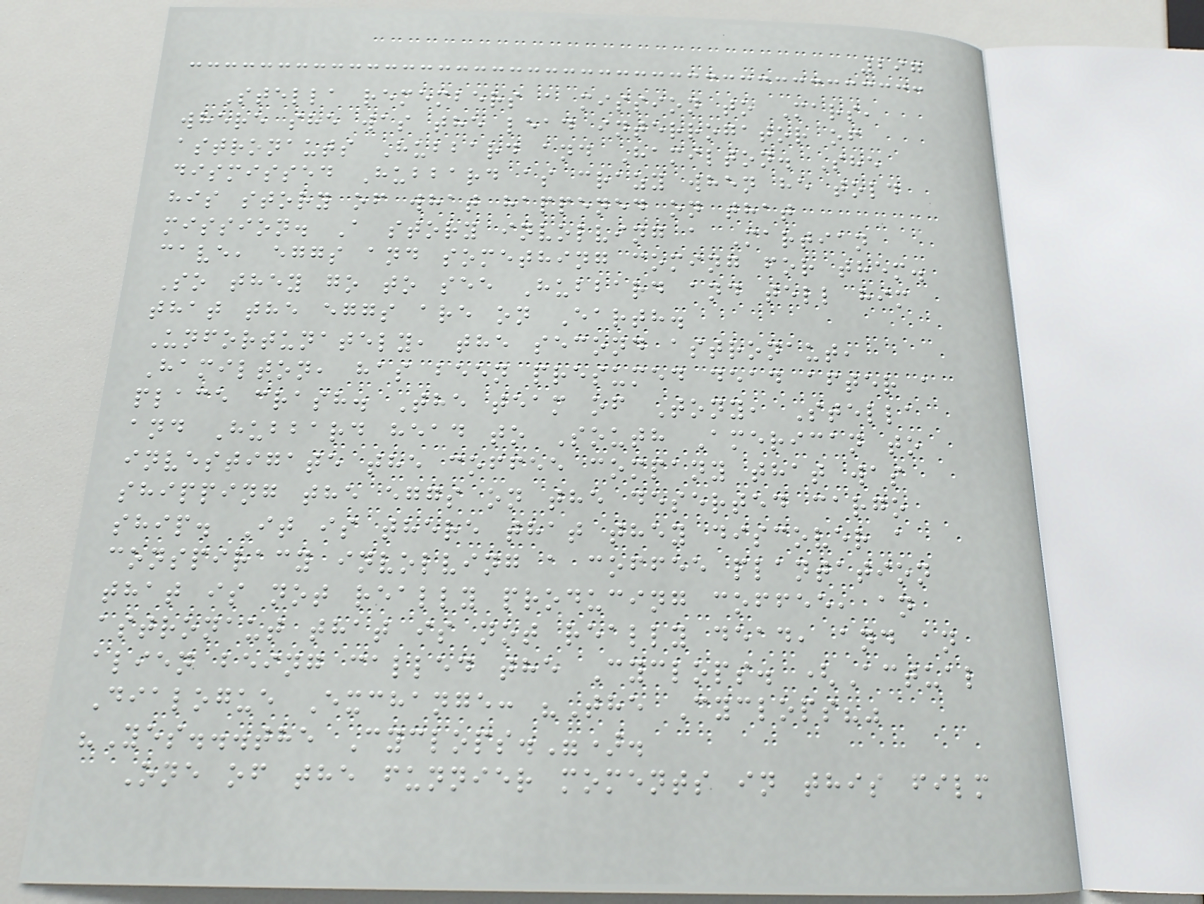297
Stella remembers a mission to Mars,
where she was the lead interrogator of
astronauts Hubbard and Hamilton. She
dismissed Hubbard as crazy when he told
his story of what happened on that
mission. A story involving a Martian
cave, eggs and something coming for them.
So they go to see Hubbard and tell him
that the eggs are on Earth.
Unfortunately, the second astronaut,
Hamilton, has been presumed dead after a
place crash. The team of Tony, Stella
and Hubbard head to South American to
investigate the coffee company that was
shipping the eggs on the deserted cargo
ship. It is there that they discover a
conspiracy involving a coffee plantation
that is not really producing coffee, an
astronaut that is not really dead, and an
alien being called the Cyclops. (Actual
Dialogue Exchange: "The Cyclops?"
"Yes...the Cyclops.").
One of the funnier moments in this film
